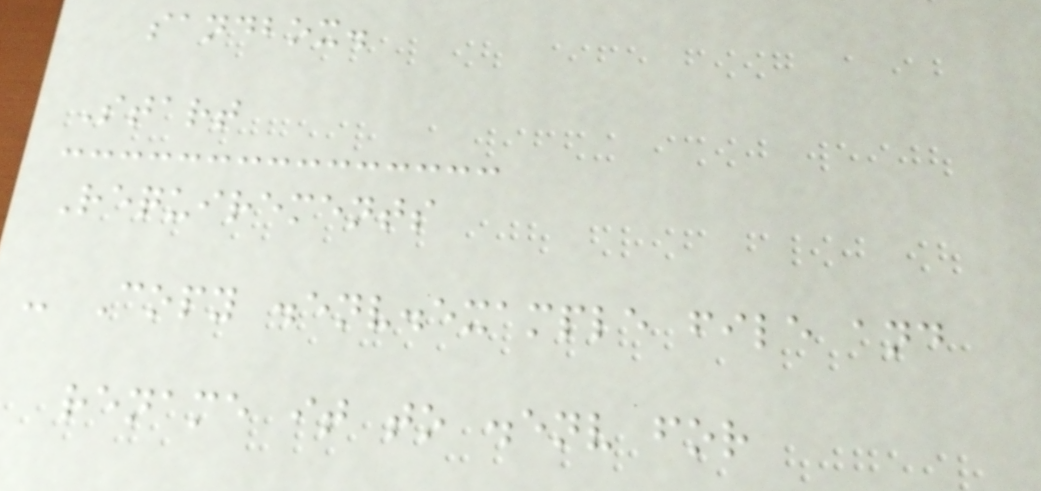sandbox.
Start
Requirements
- Copy .env.example file and
rename it to .env for
